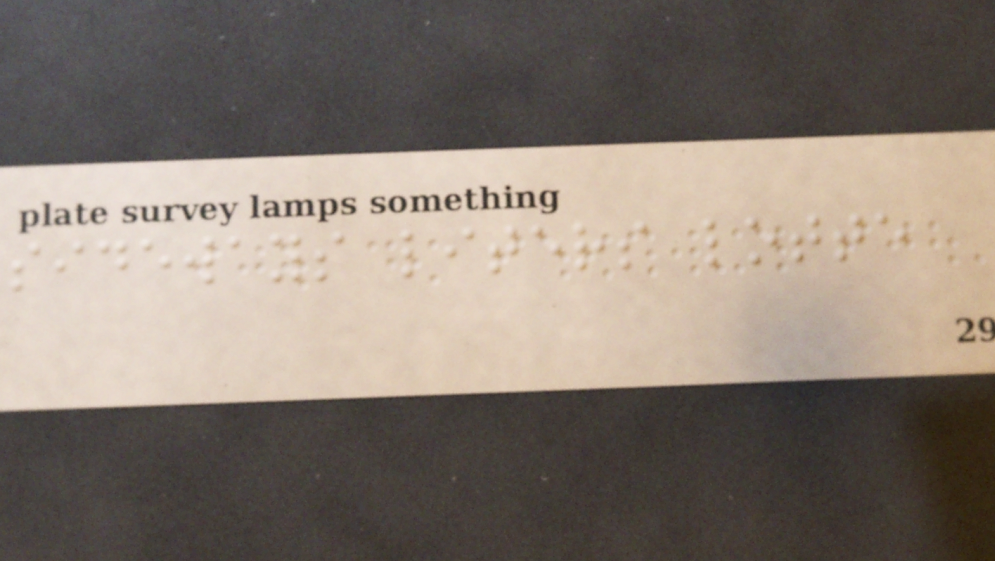sideways liters lotte
